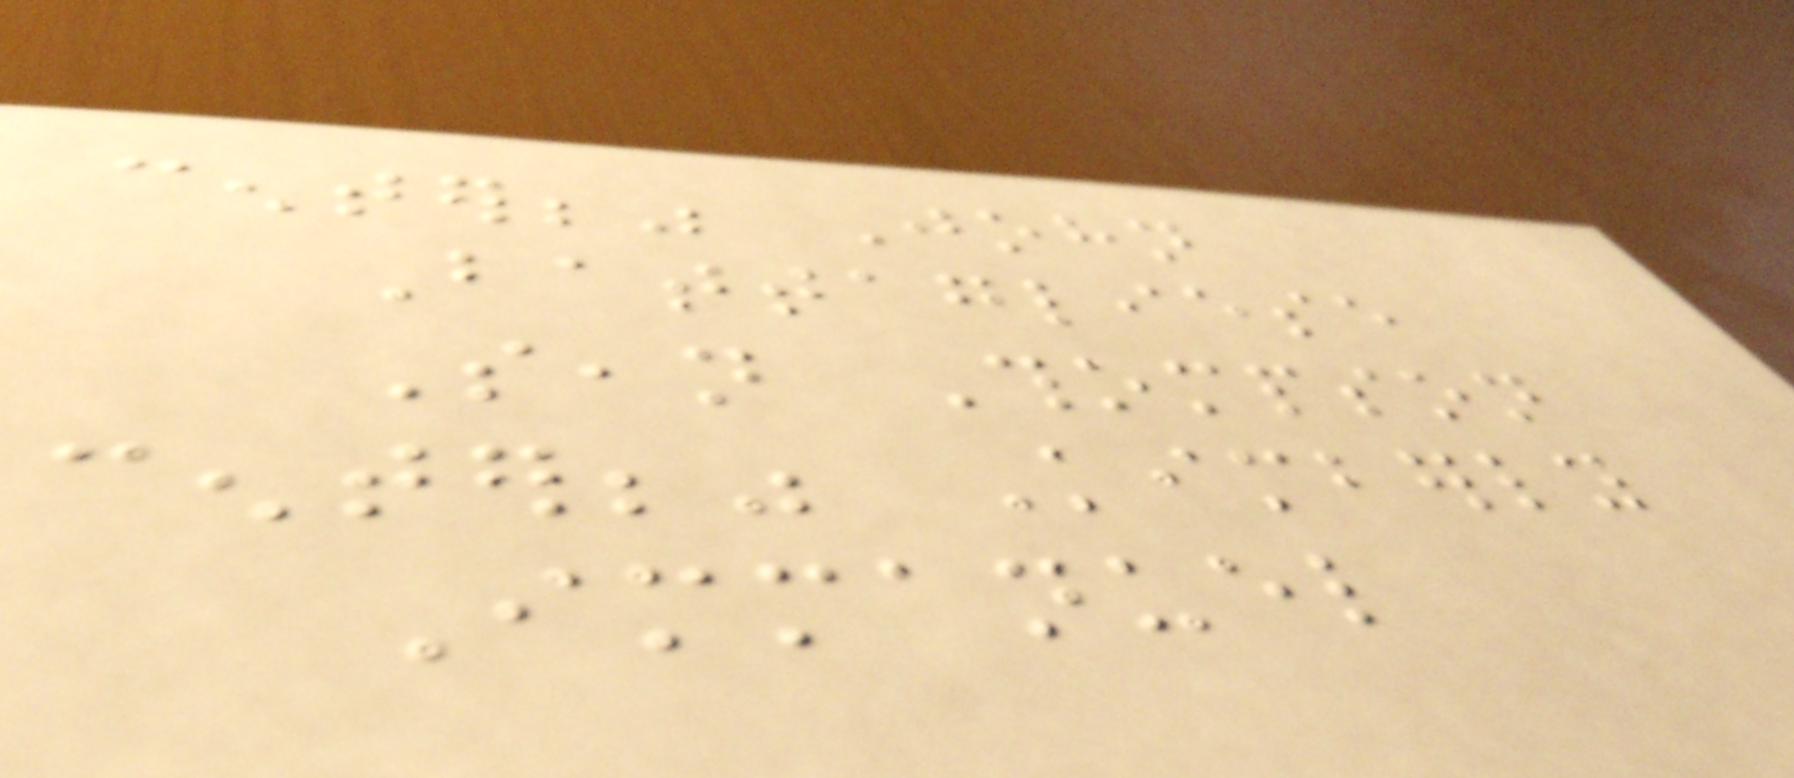center;" John
Battagliese
Sean Thompson
center;" Kimberly
Immanuel
